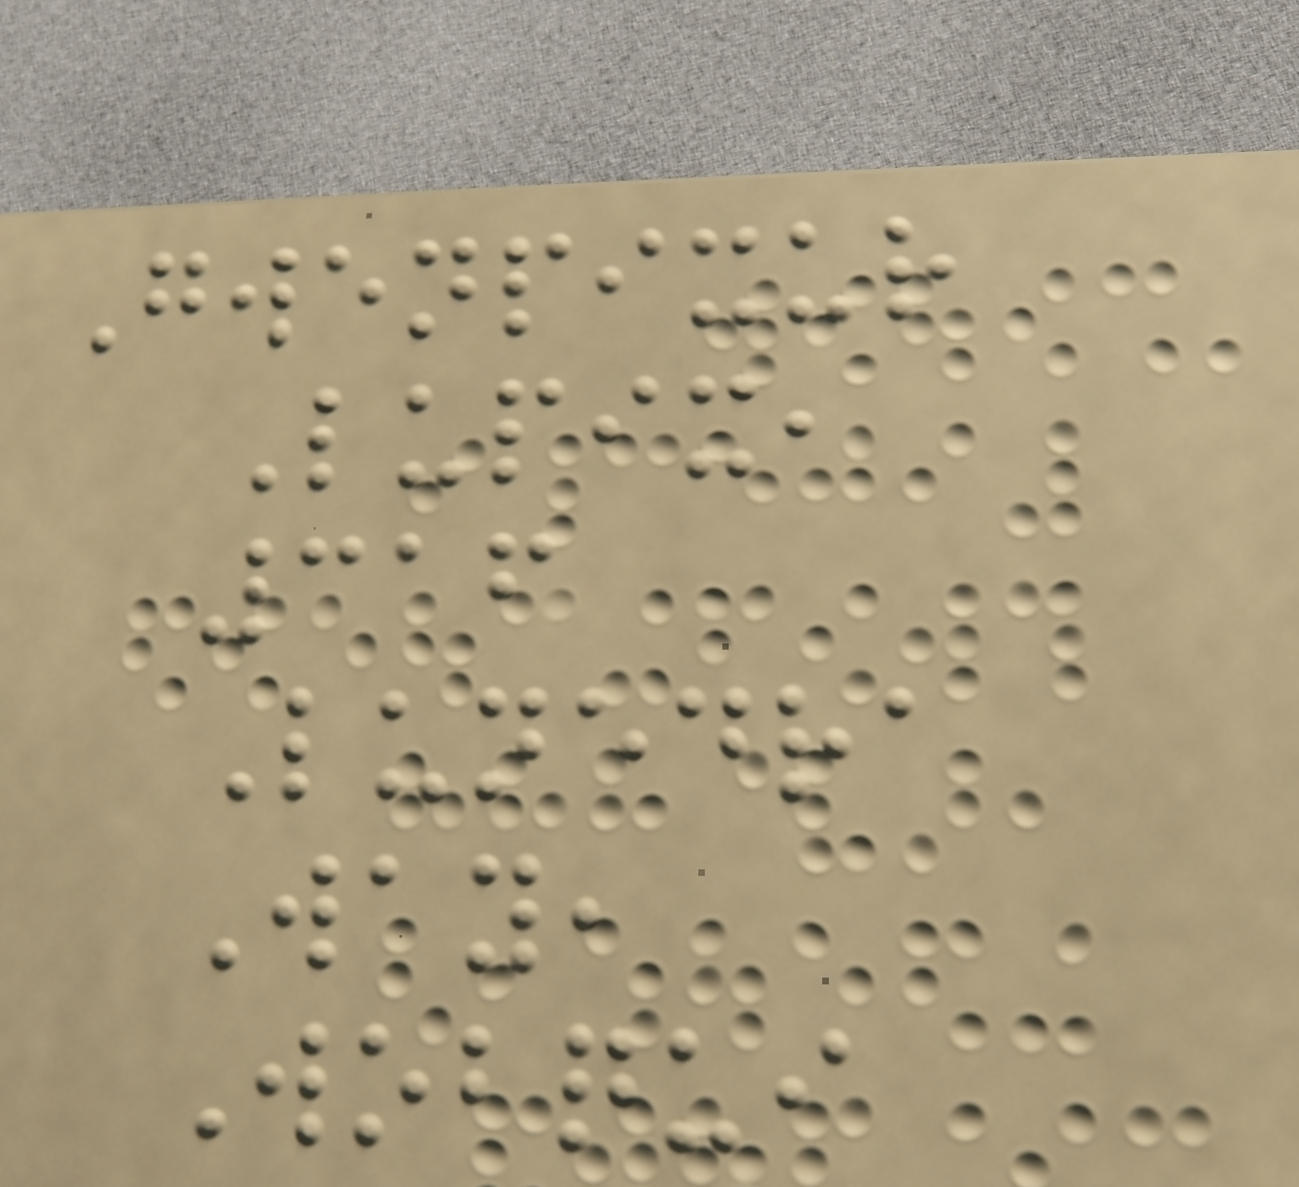Gwenpixur
Lupix,
316
Lunedra
Way,
Wobqui
